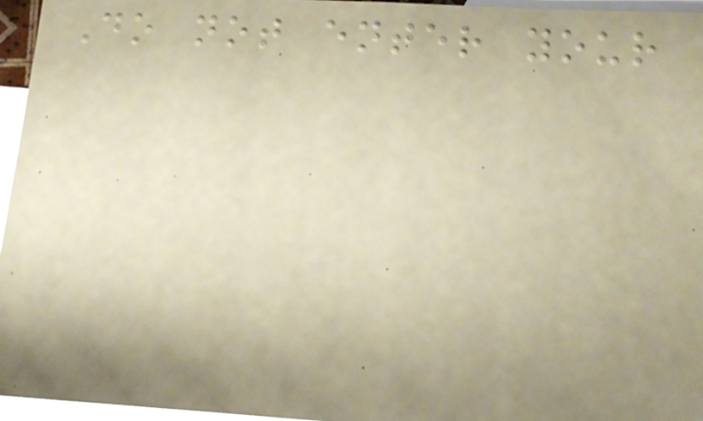Do not enter your
